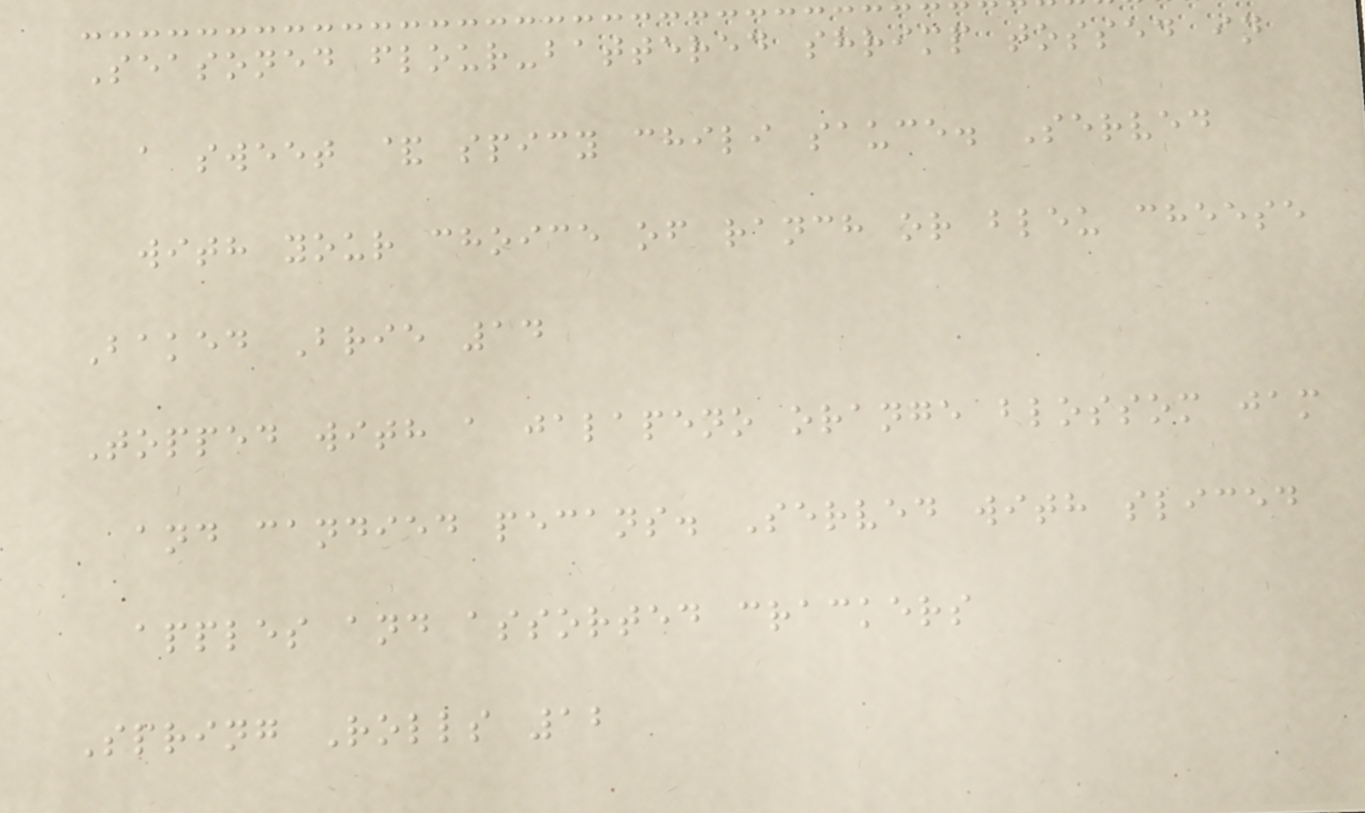Seasoned flour-battered shrimp tossed in
a sweet & spicy chili sauce. Served
with your choice of ranch or bleu cheese
Baked Brie 14
Topped with a jalapeno orange blossom jam
and candied pecans. Served with sliced
apples and assorted crackers
Spring Rolls 12
